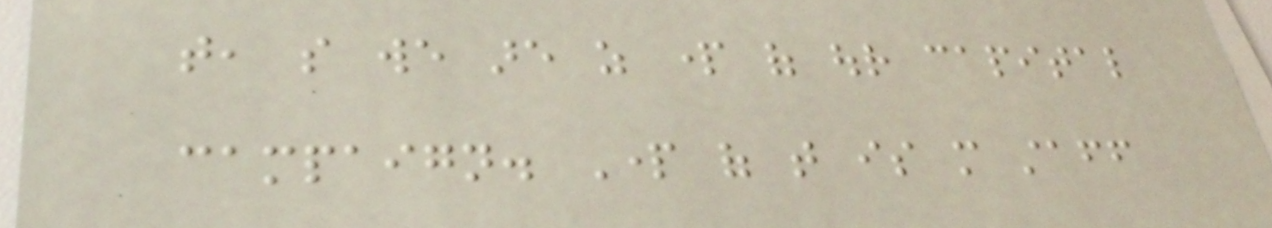that, so we are as part of our capital
campaign. Part of that is more staff
